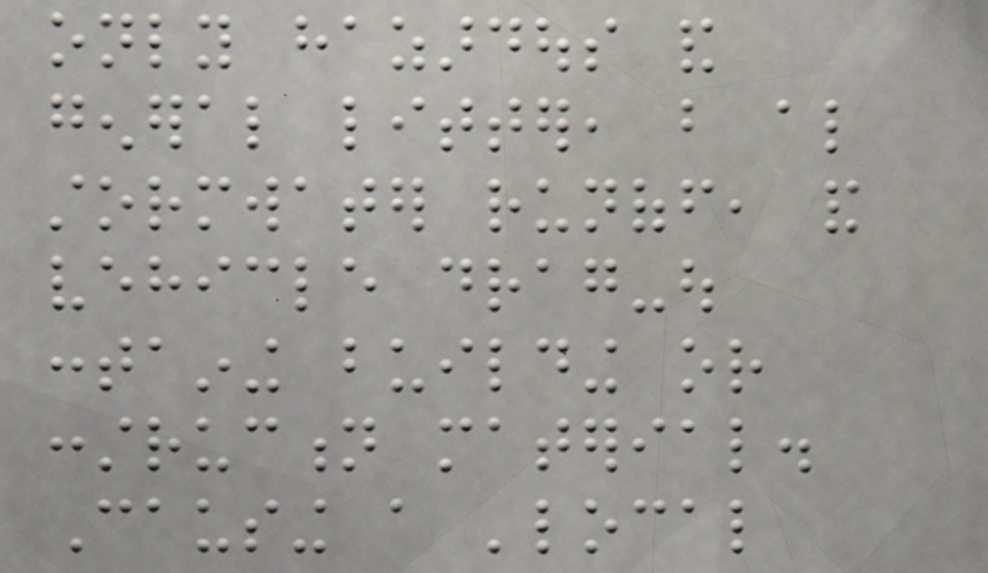only hazardous and
general litter, but also
stormwater runoff, and
vehicle drag-out
containing building or
construction material.
Causing a 'local
